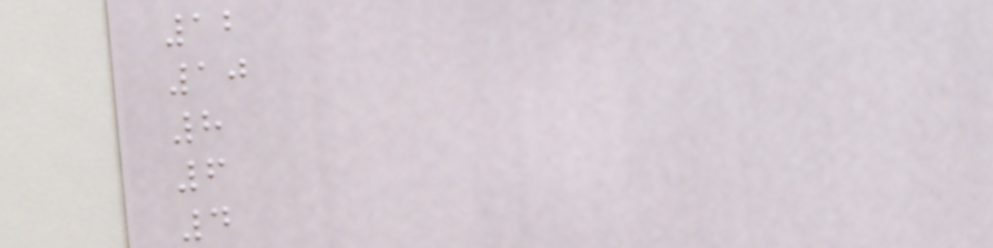12
10
8
6
4
